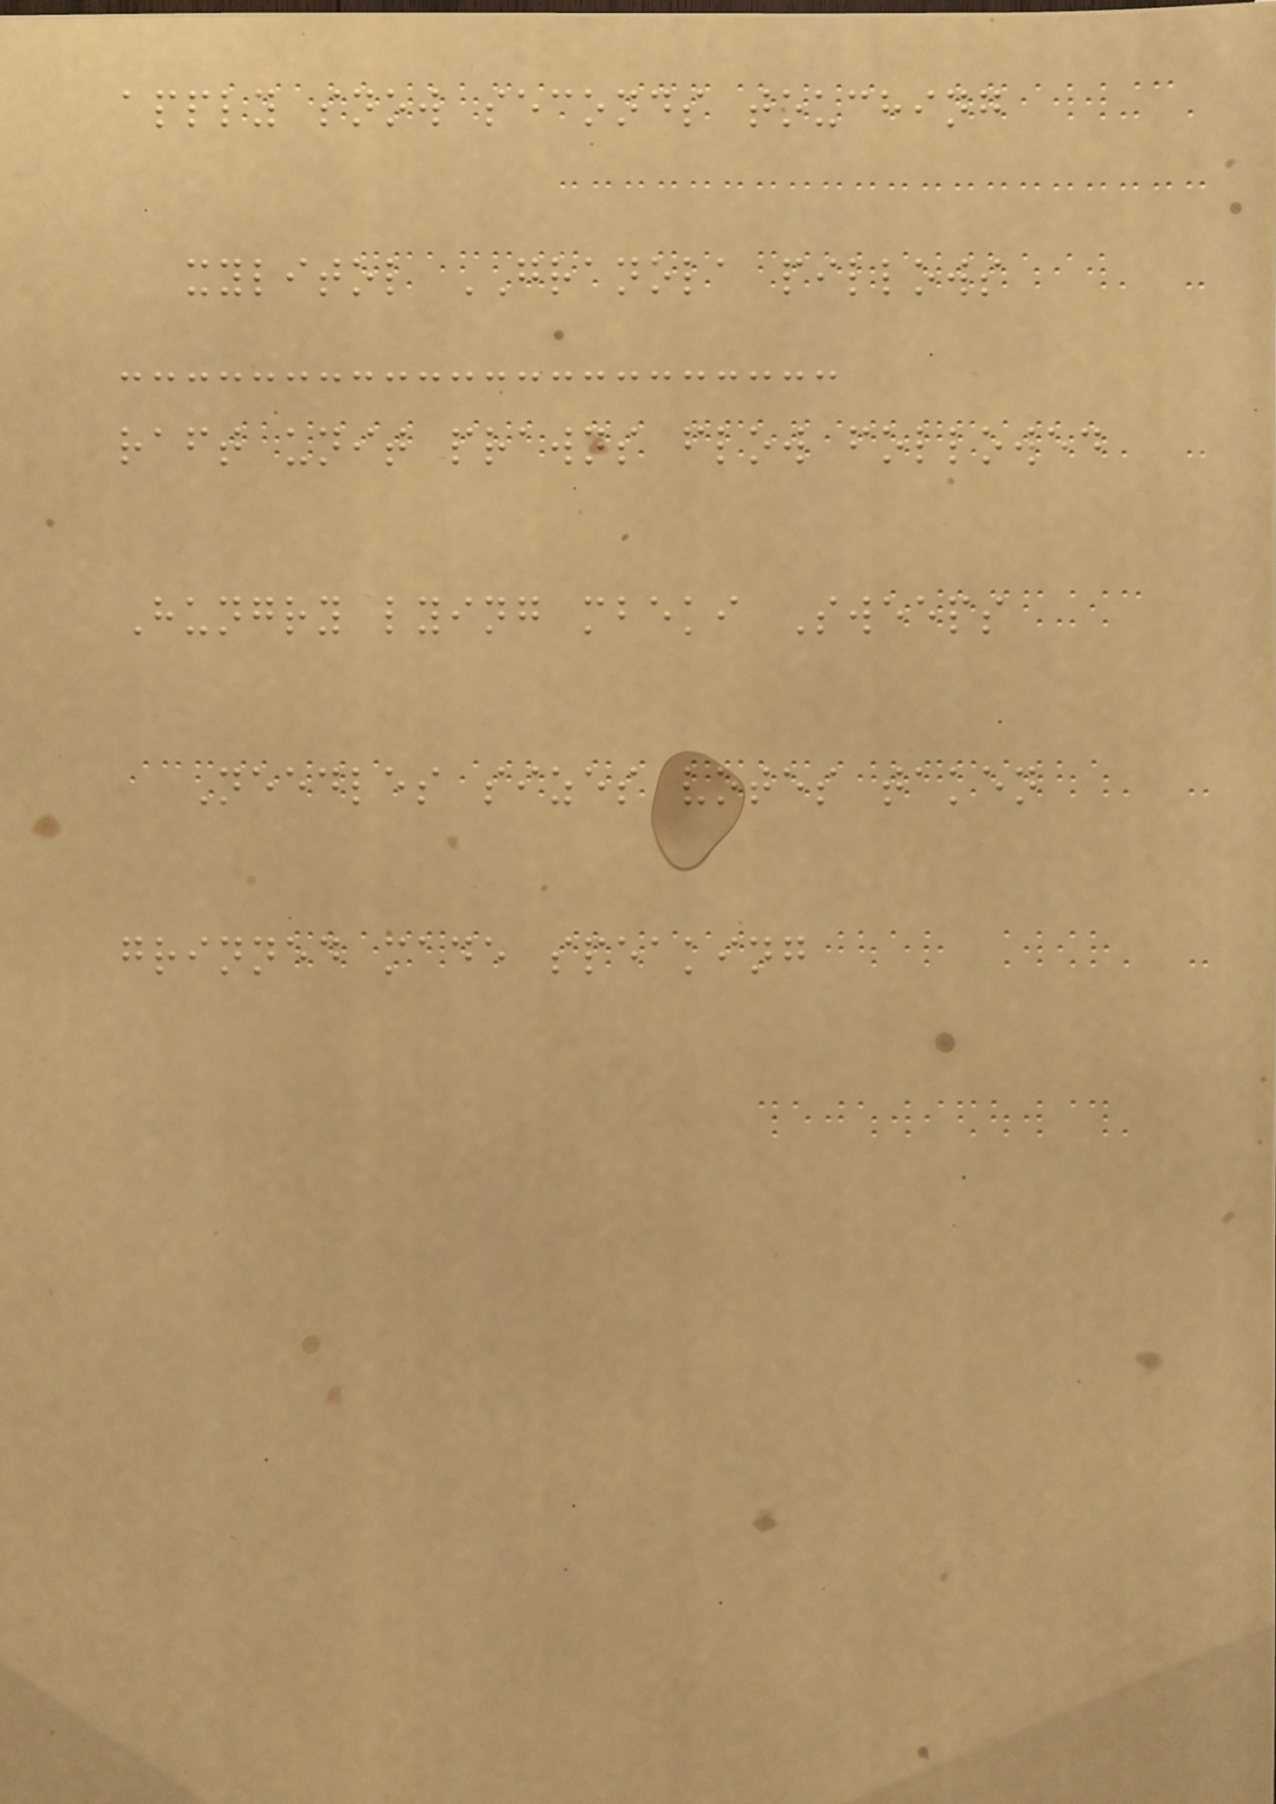apply snow seconds touching
xylitol GRANOLA pillows
raft unit prawns flow followed
Hungry lying mbeki Sweeps
Needles sizes votes taken
grinned made speaking
